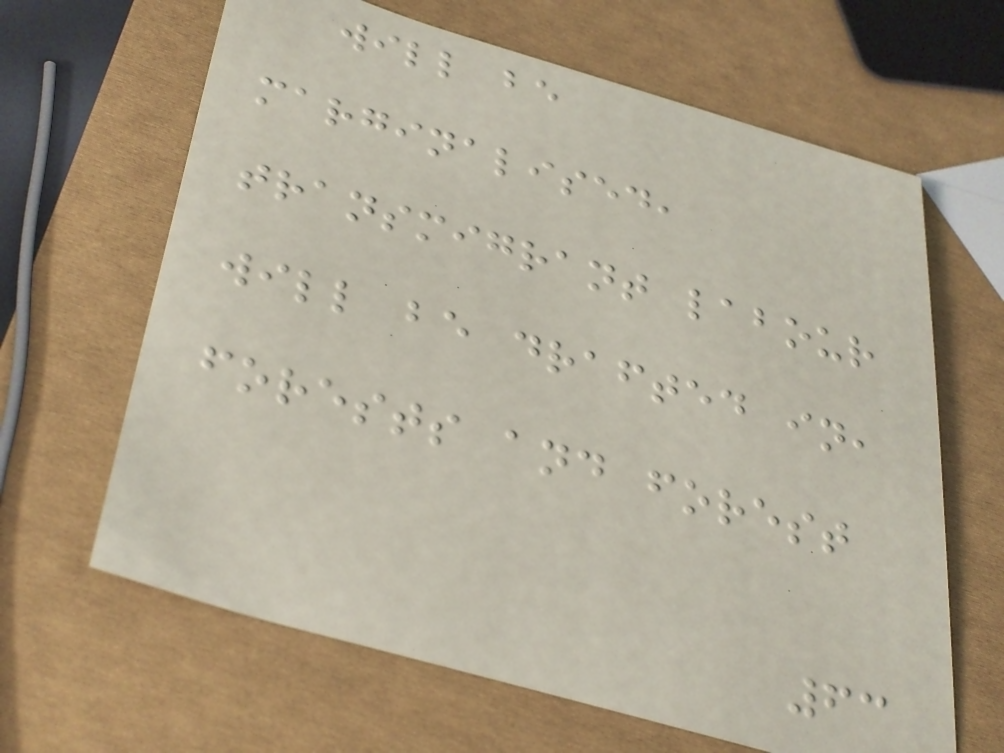will be
marginalised,
transmigrant labour
will be drafted in,
forests and forest
63
